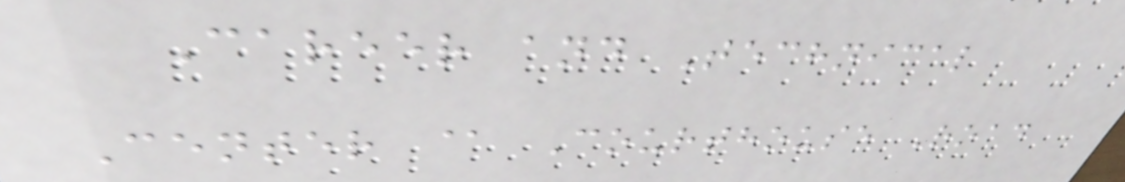Career and Technical
Center @ Courthouse Road
